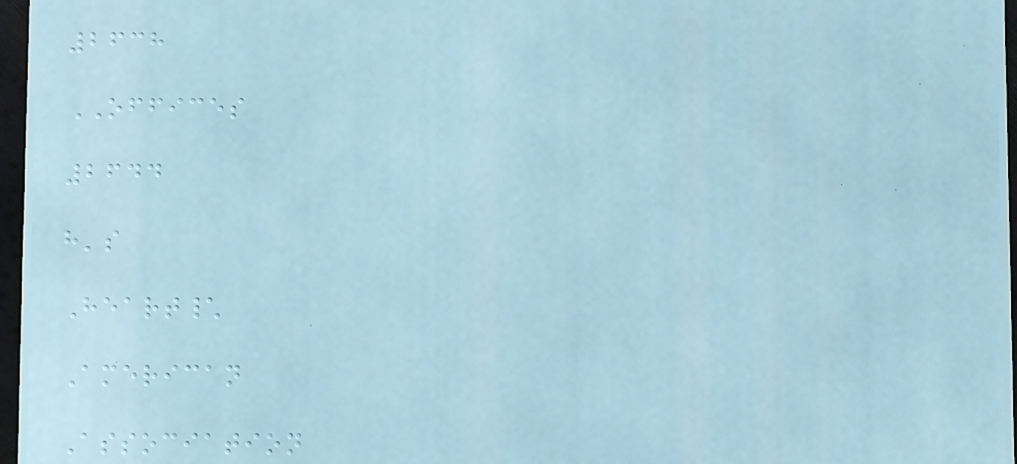2638
OFFICES
2644
h's
Heart\
American
Association
